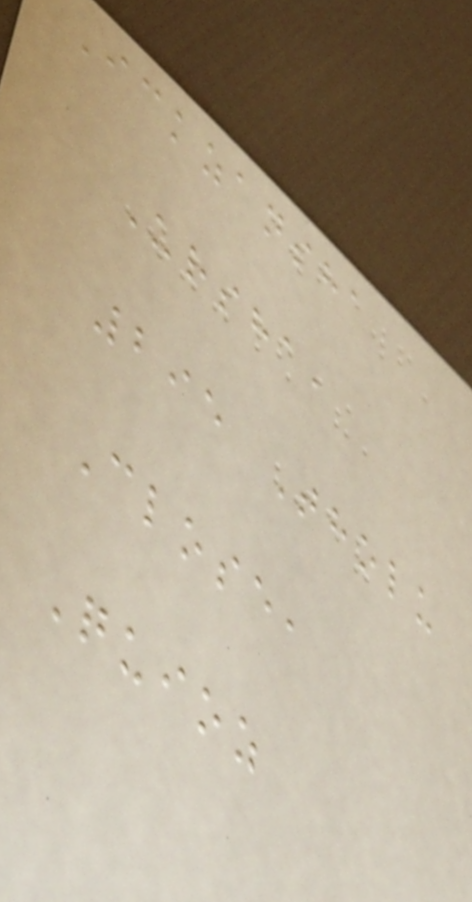Ickzansha
Ursha,
295 Tholu
Close,
Quioz
